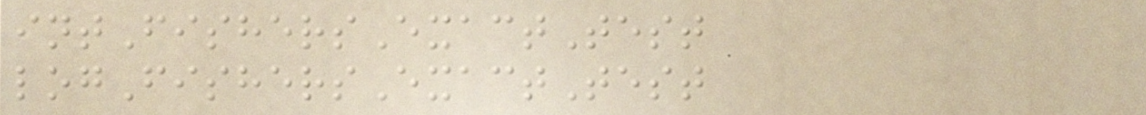intFishersExactTest
logFishersExactTest
